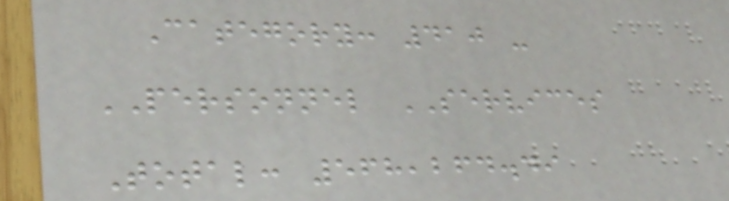Category: 410 -
PERSONNEL SERVICES
Total: 568,264.49
